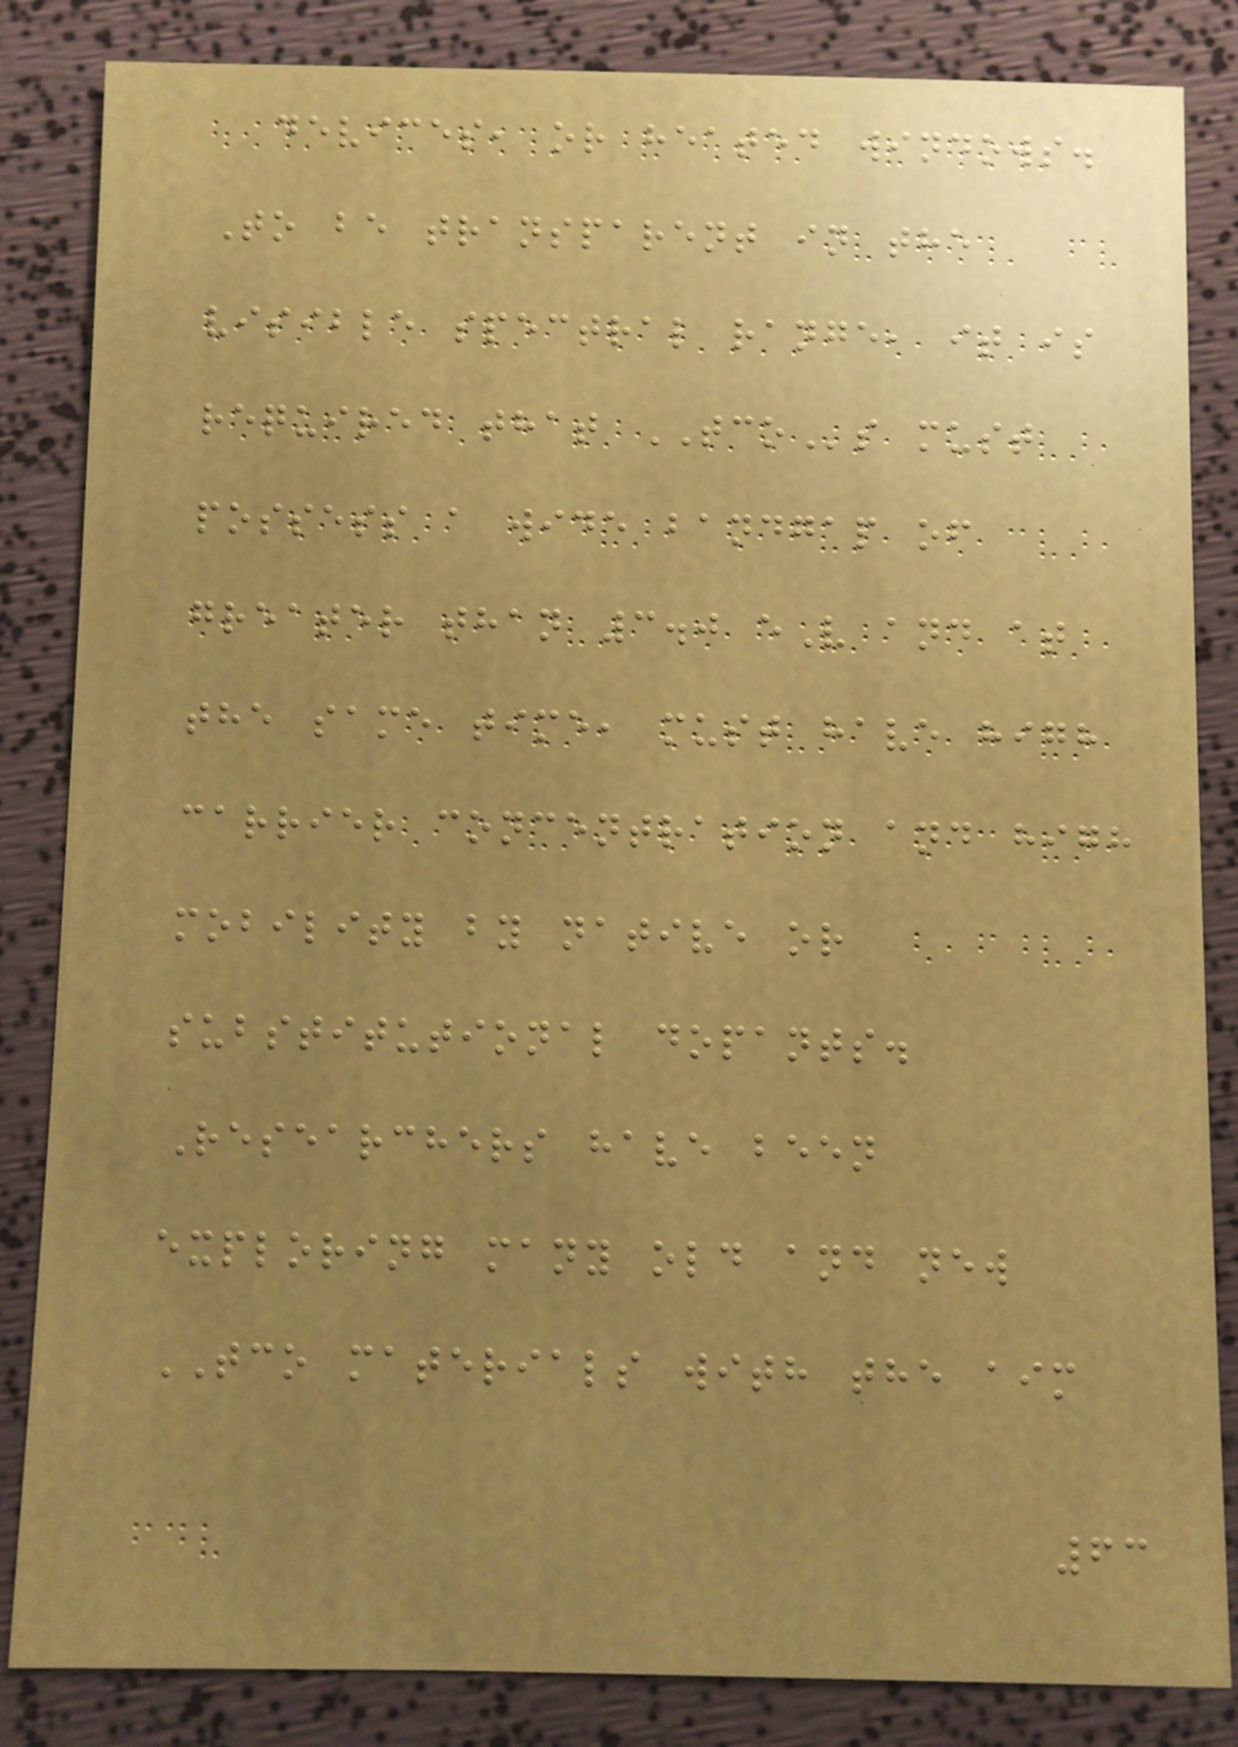devices, or heated windows.
To be transparent in the
visible spectral range, it is
required that TCOs must
possess a wide bandgap of
greater than 3.0 eV and at
the same time, must have high
carrier concentration and high
mobility by native or
substitutional dopants.
Researchers have been
exploring many old and new
TCO materials with the aim
63
